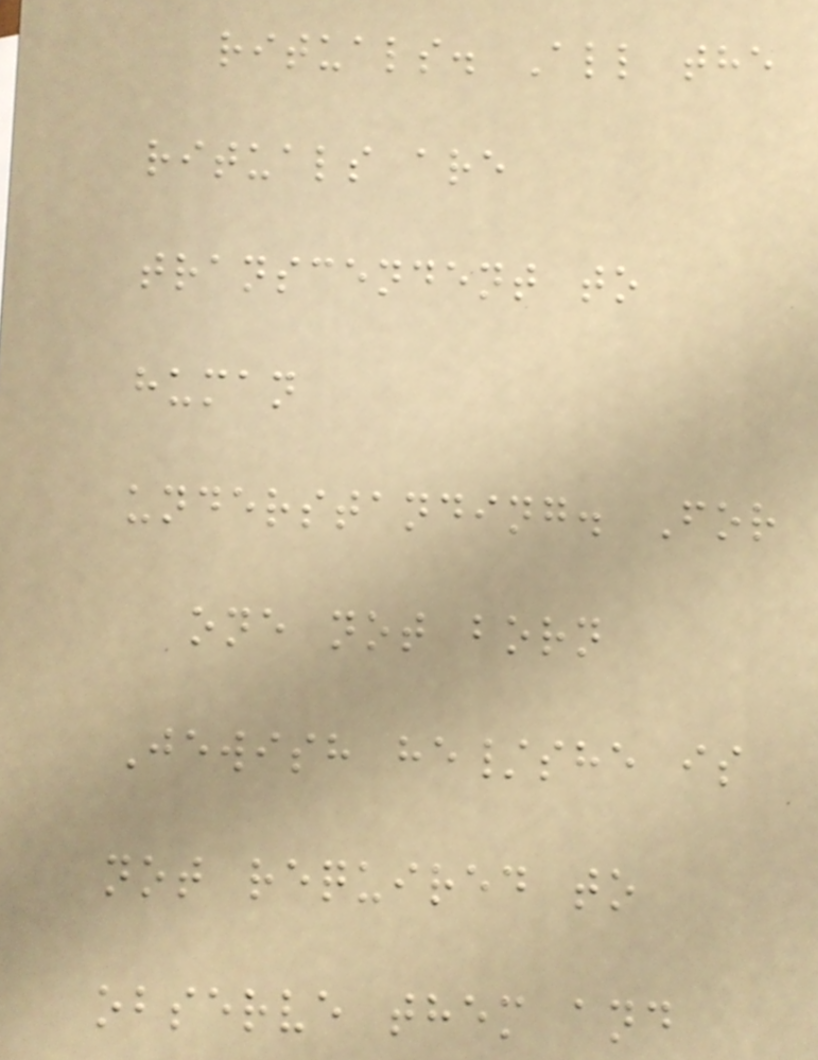rituals. All the
rituals are
transcendent to
human
understanding. For
one not born
Jewish he/she is
not required to
observe them and
